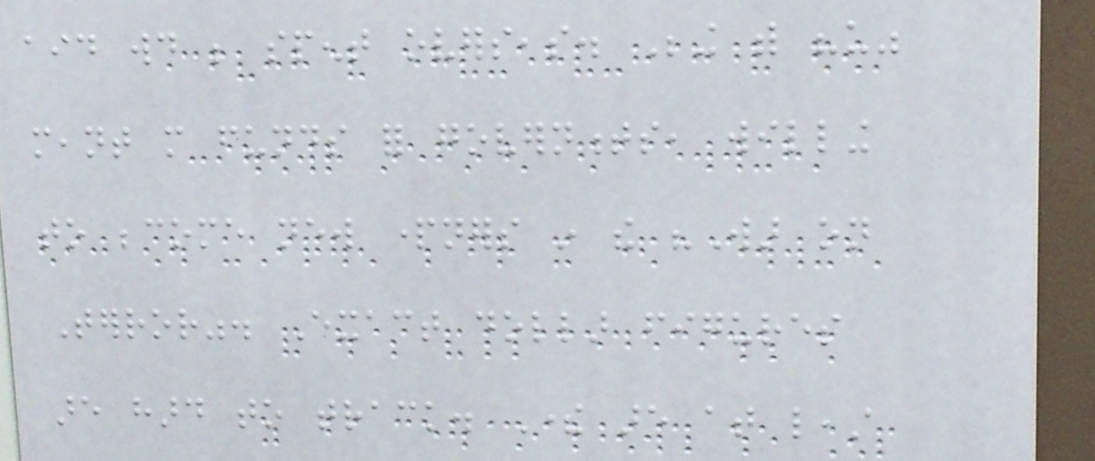aid would be spent overseas. Being with "us"
meant more funds for governments, willing
to become new partners in the "War on
Terror". Exact dollar figures
are hard to track. There are at least
